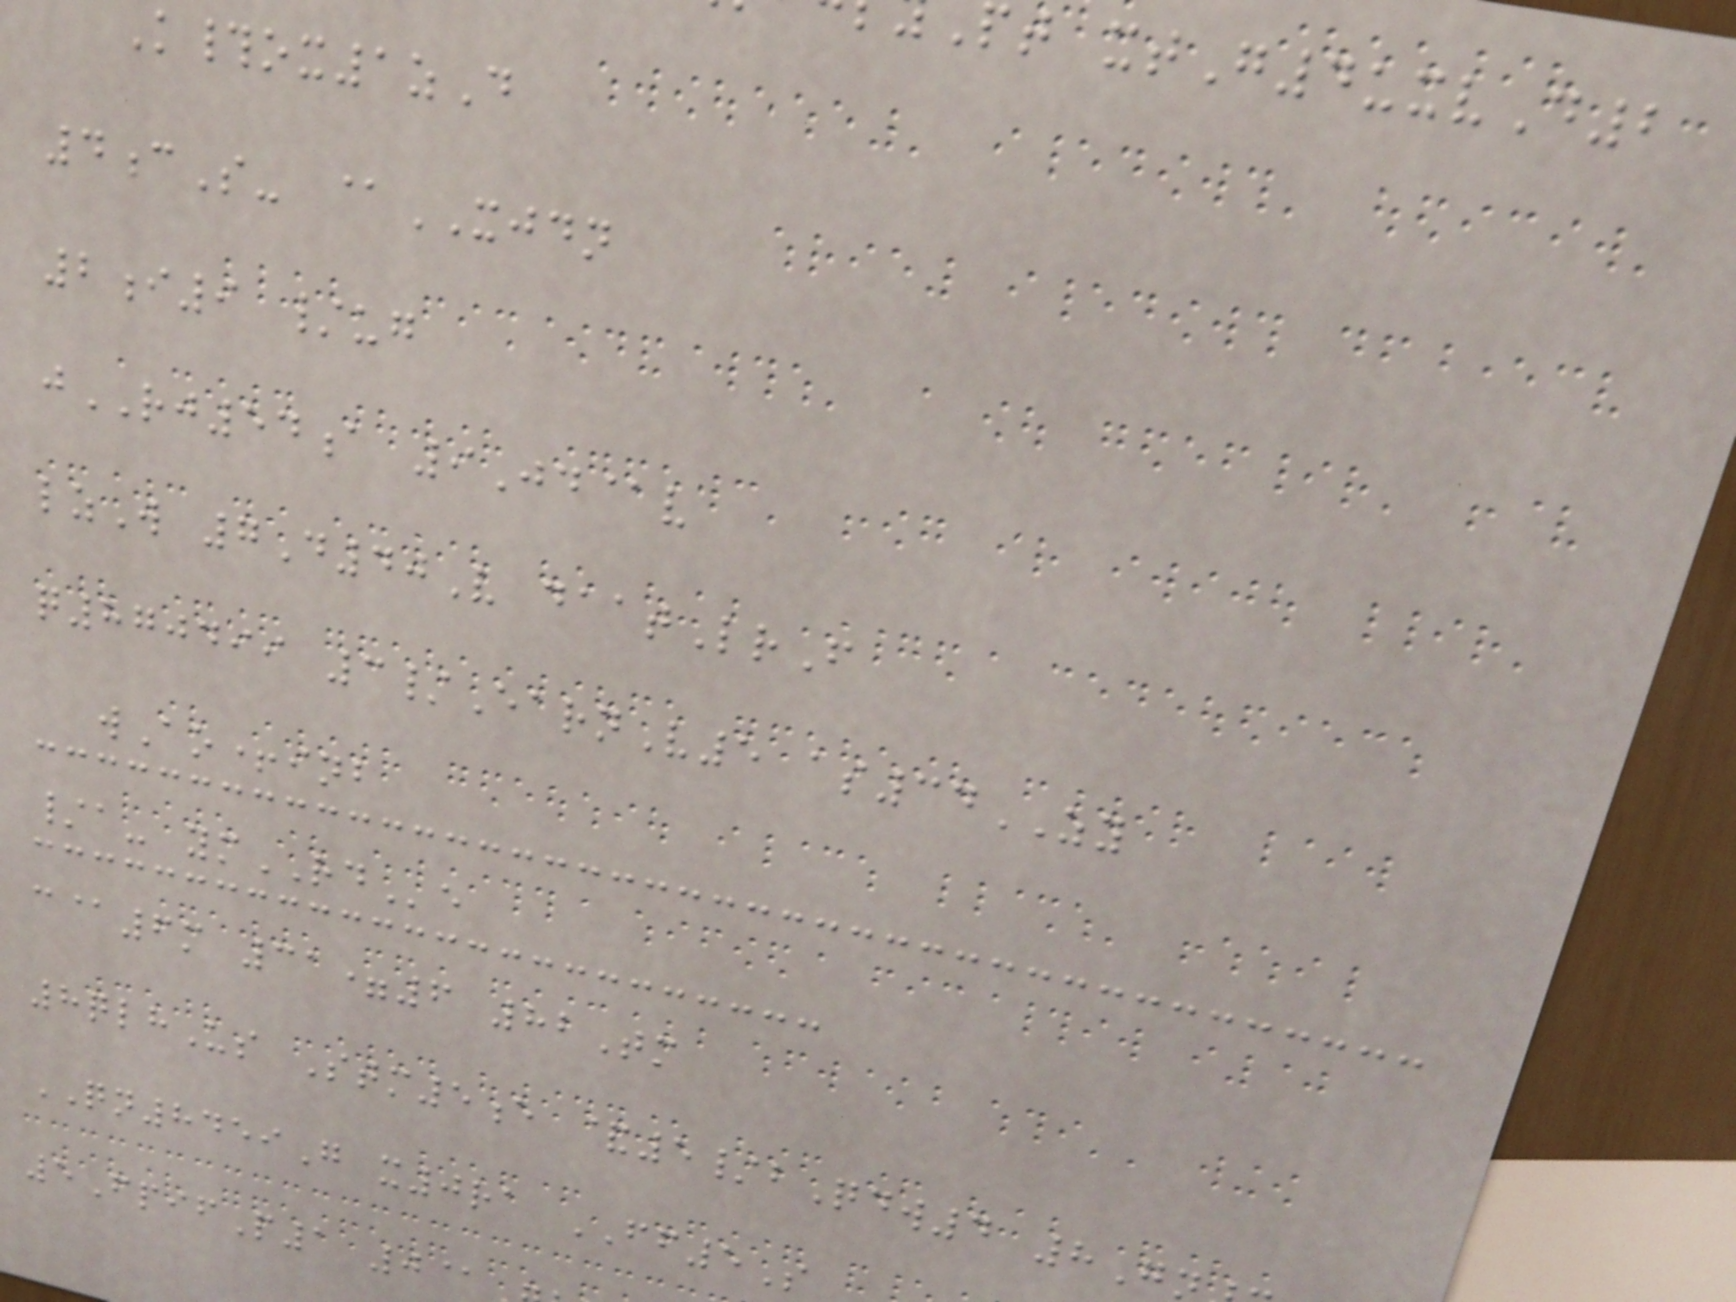pt xtG4uxvD2
K#ox1zD
4cS- @XJDN
2i9 /ug
jRJ54a 9Jd@v
lzW 7D40V daatLrF
q870499 3/EarnV5 as34ZY
wAo+inb
/a- ymRDe
c@6m 31=6 82Tm
8qlhUs Stm5e &5/bQdw4 8G
QN8459G x0ra FF5S
5FpifP1 0@
